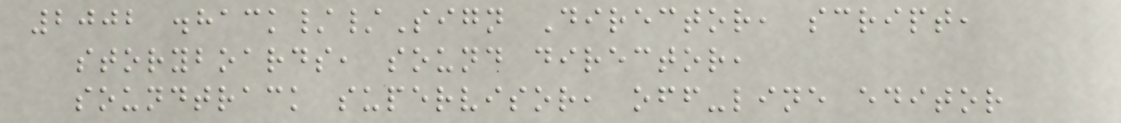2002 .hack//Sign Director, script,
storyboards, sound director,
soundtrack supervisor, off-line editor
